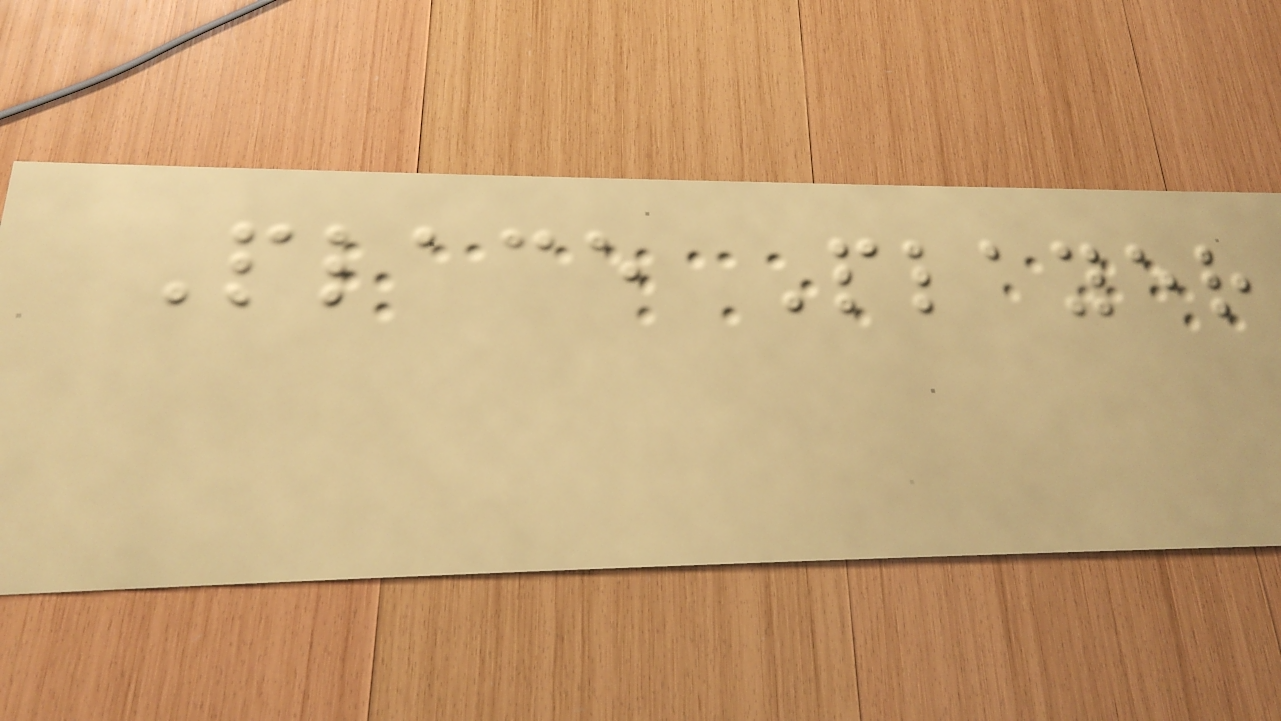Place Player
